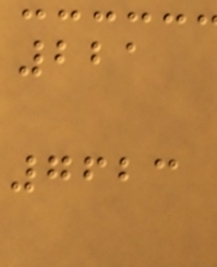221
7623
